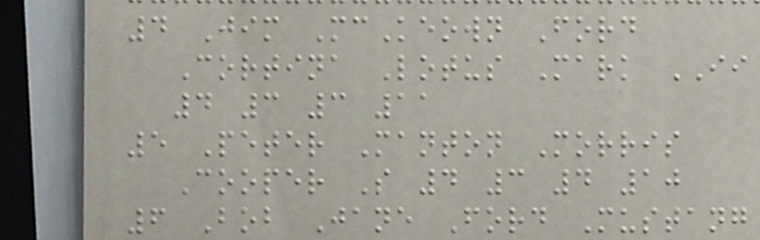4 Jim McKeown Ford
Cortina Lotus Mark II
4 3 3 11
5 Peter Manton Morris
Cooper S 4 3 4 10
6 Bob Jane Ford Mustang
